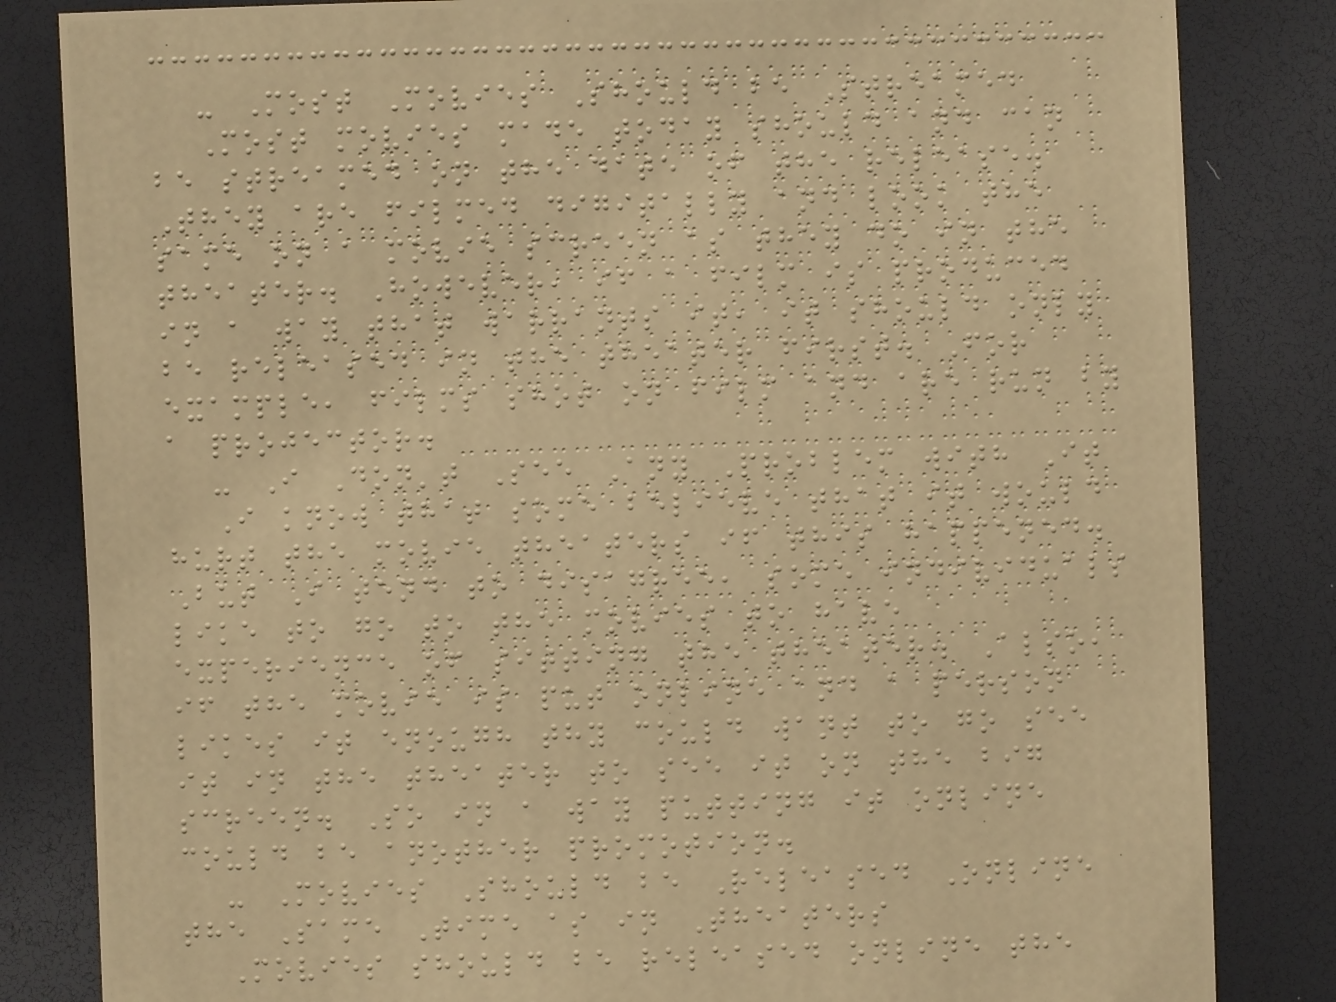- Most Movies Should be Streamed
Most movies made today should and can
be streamed on the date of the release.
They are filmed digitally and look the
same on a movie screen as they do in the
theater. However, if a film is produced
in a way that warrants it, it should only
be released in the theater first. For
example, films shot on film and are run by
a projector.
- I Don't See Any Problem with It
I know that some believe that it would
hurt the movie theaters if this happened.
But I tend to disagree, some individuals
like to go to the movies to have
experience of sitting the theater. Also,
if the movie is put online and a person
likes it enough thy could want to go see
it in the theater to see it on the big
screen. So in a way putting it online
could be another promotion.
- Movies Should be Released Online
the Same Time as in Theaters
Movies should be released online the
